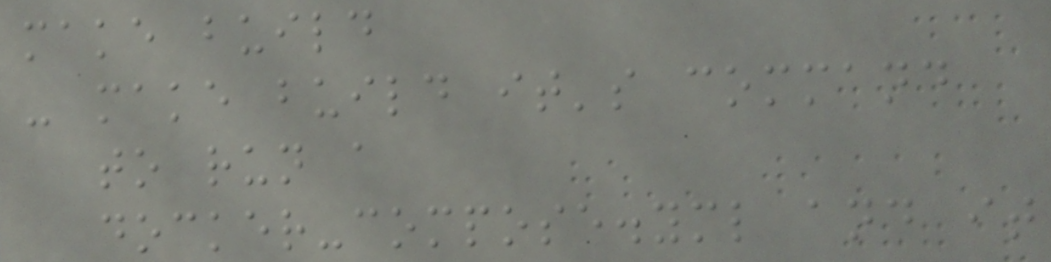make build
- make build it's command
to run a
docker-compose.yml and it
